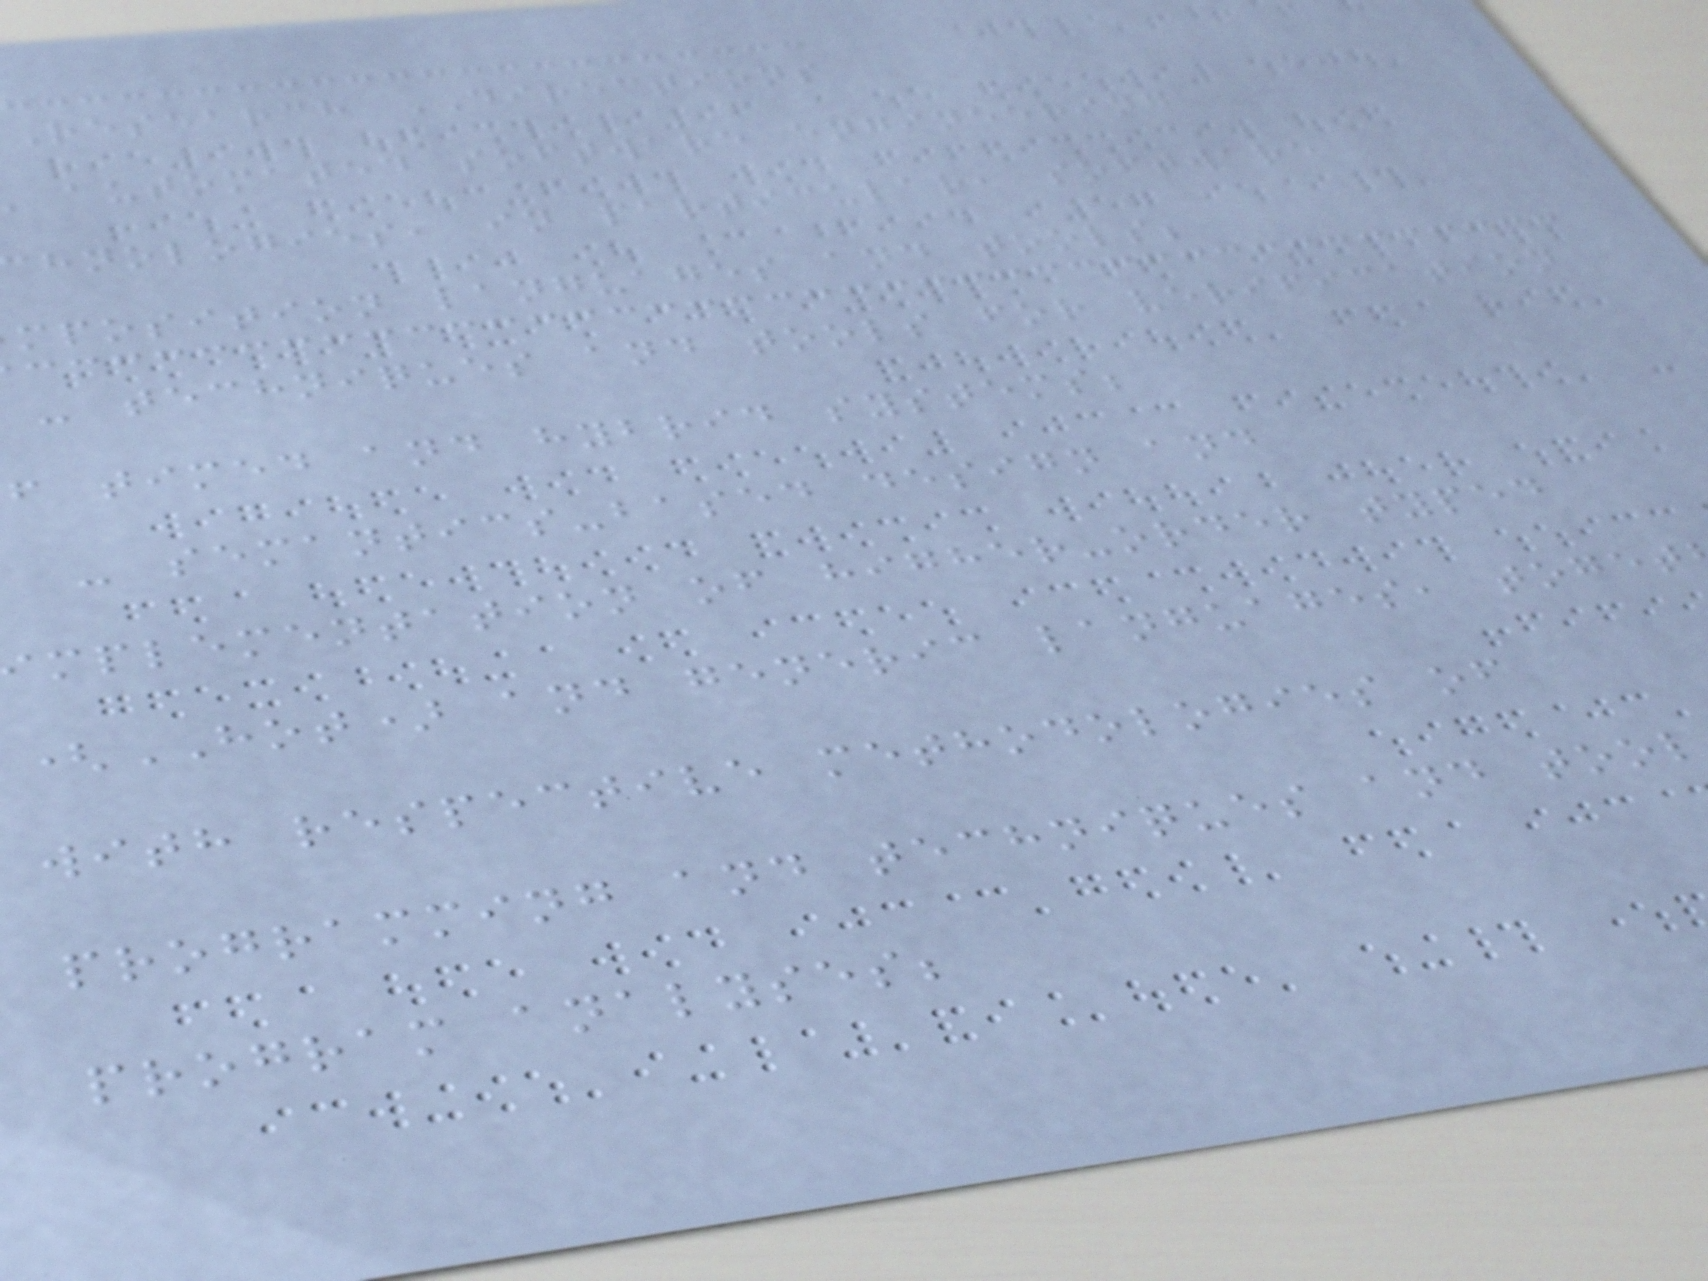research DIRECTIONS
automated software engineering
hnologies, in particular, software
mposition languages and tools;
- techniques and tools for verification
f timed and hybrid systems;
- semantics-based design and
mplementation of higher-order typed
(HOT) and generic languages, toget
with respective methodologies of
programming and techniques and tool
program analyses;
